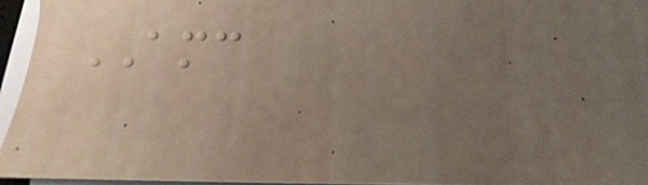AMC
